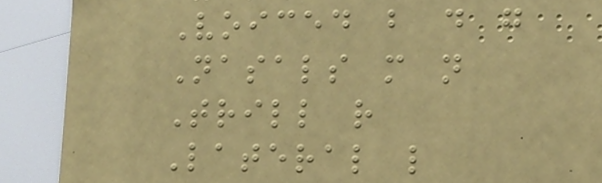Voiced b d g
Nasals m n
Trill r
Lateral l
